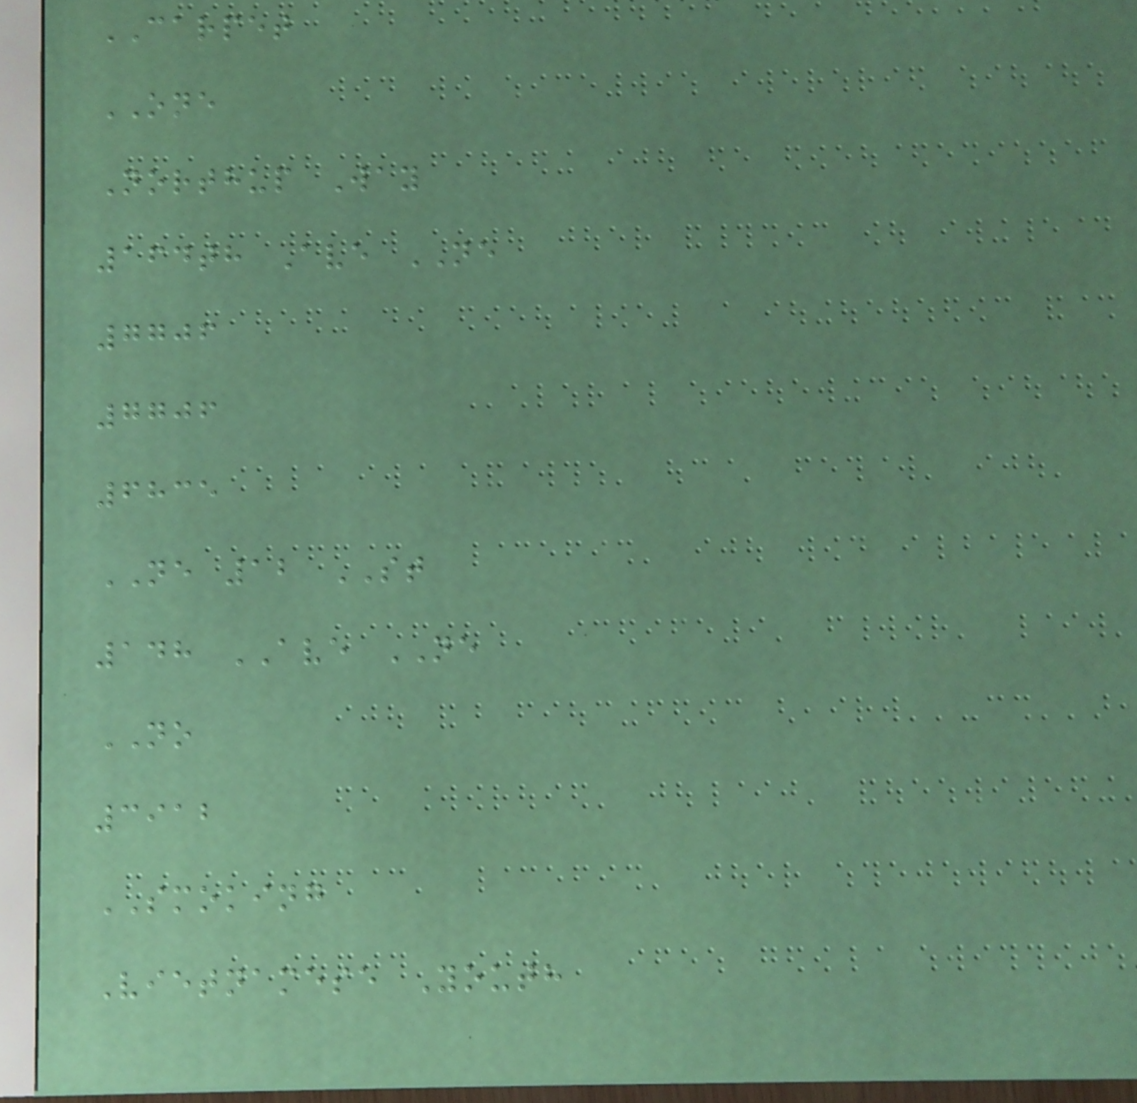CARPET
ONE
Northup Way
164th Ave NE
7706
7706
6835
NE 12 ST
148 AVE NE
NO
3912
SMOKING
Vietnamese Youth
